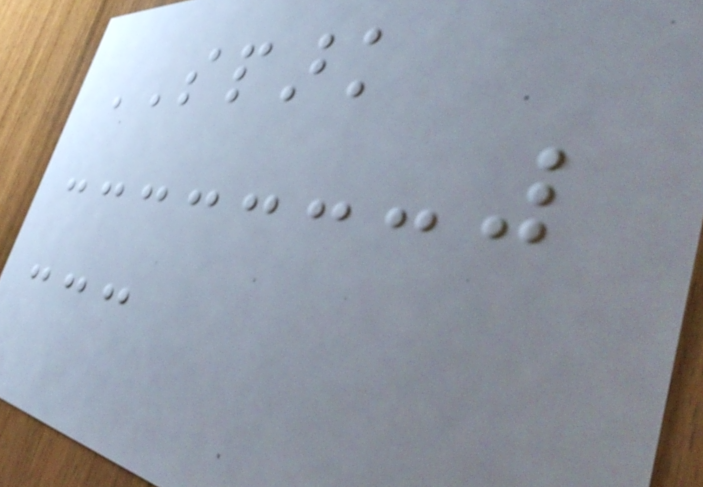SPARK
---
